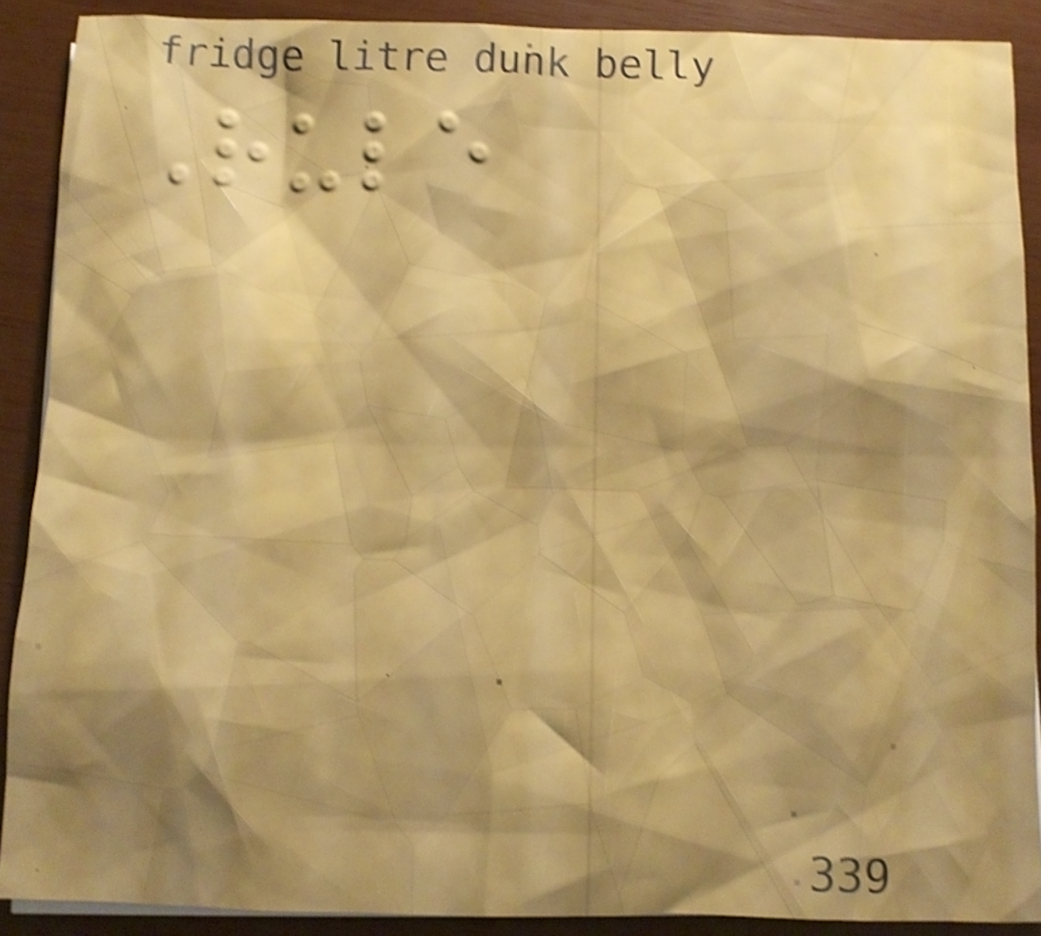Rule
